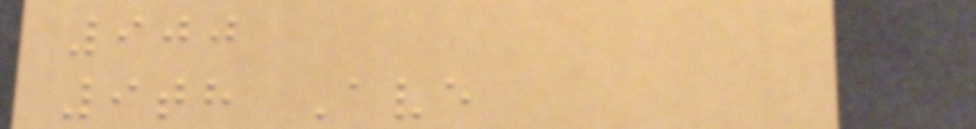900
9th Ave
